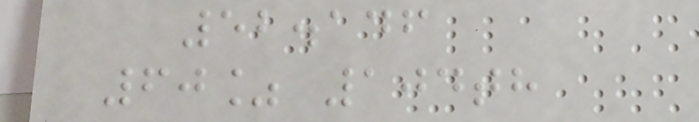52.146
60% 104th
